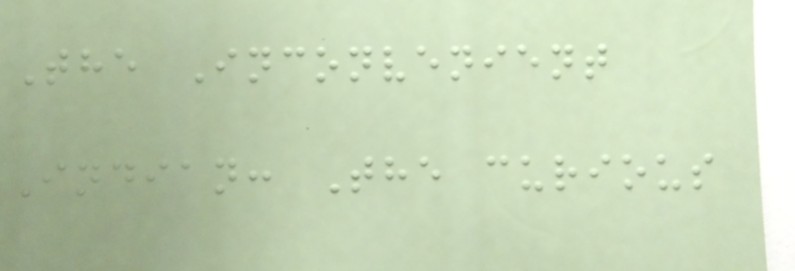The Inconvenient
Indian: The curious
